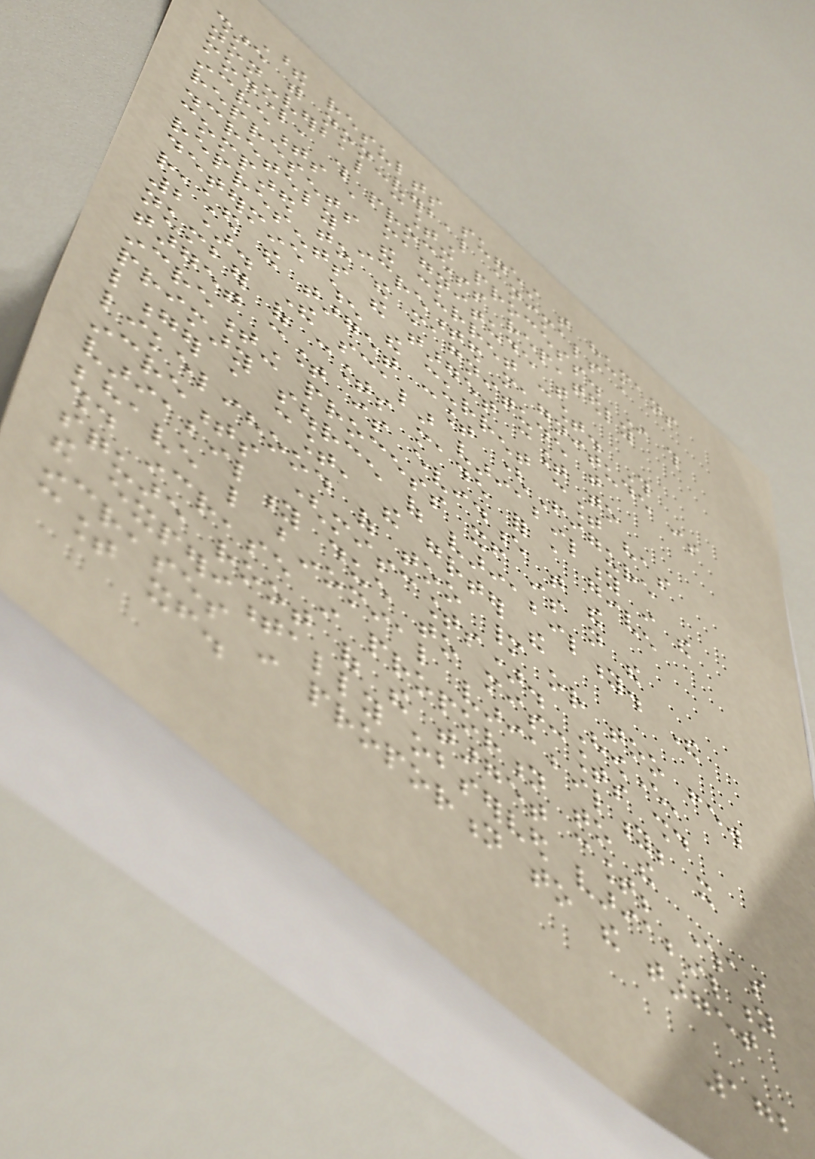These results suggest that humans
share with non-verbal animals a
non-verbal counting process. In this
model, this process repeatedly
increments a magnitude that
represents the current count. This
discretely incremented magnitude is
compared to the magnitude that
represents the target count to
determine when the current count has
reached the target count (Figure
2). The scalar variability in the
number of counts made for a given
target count is evidence that the
incrementing process itself is not the
primary source of variability. The
longer a count, the greater the
likelihood of too many or too few
increments (miscounts). However,
variability due to miscounts should
behave like binomial variability; it
should increase in proportion to the
square root of the target count; whereas
the experimentally observed variability
increases in proportion to the target
count itself.
172
